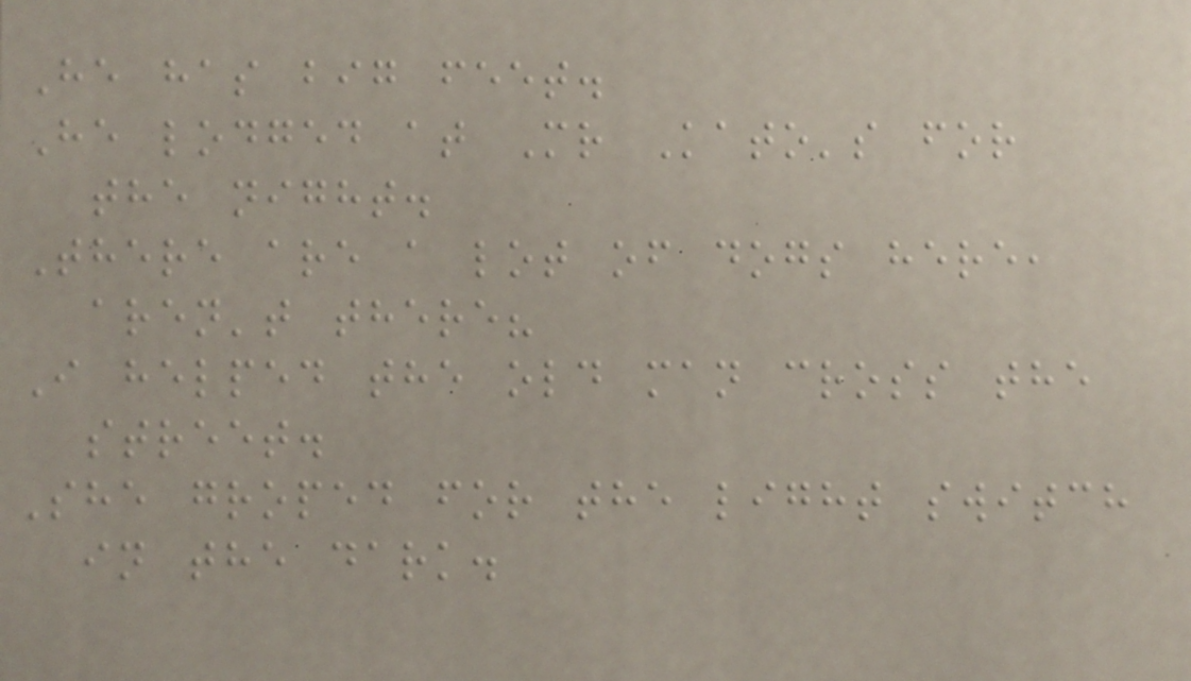He has big feet.
He lodged at Mr Kato's for
the night.
There are a lot of dogs here,
aren't there?
I helped the old man cross the
street.
She groped for the light switch
in the dark.
